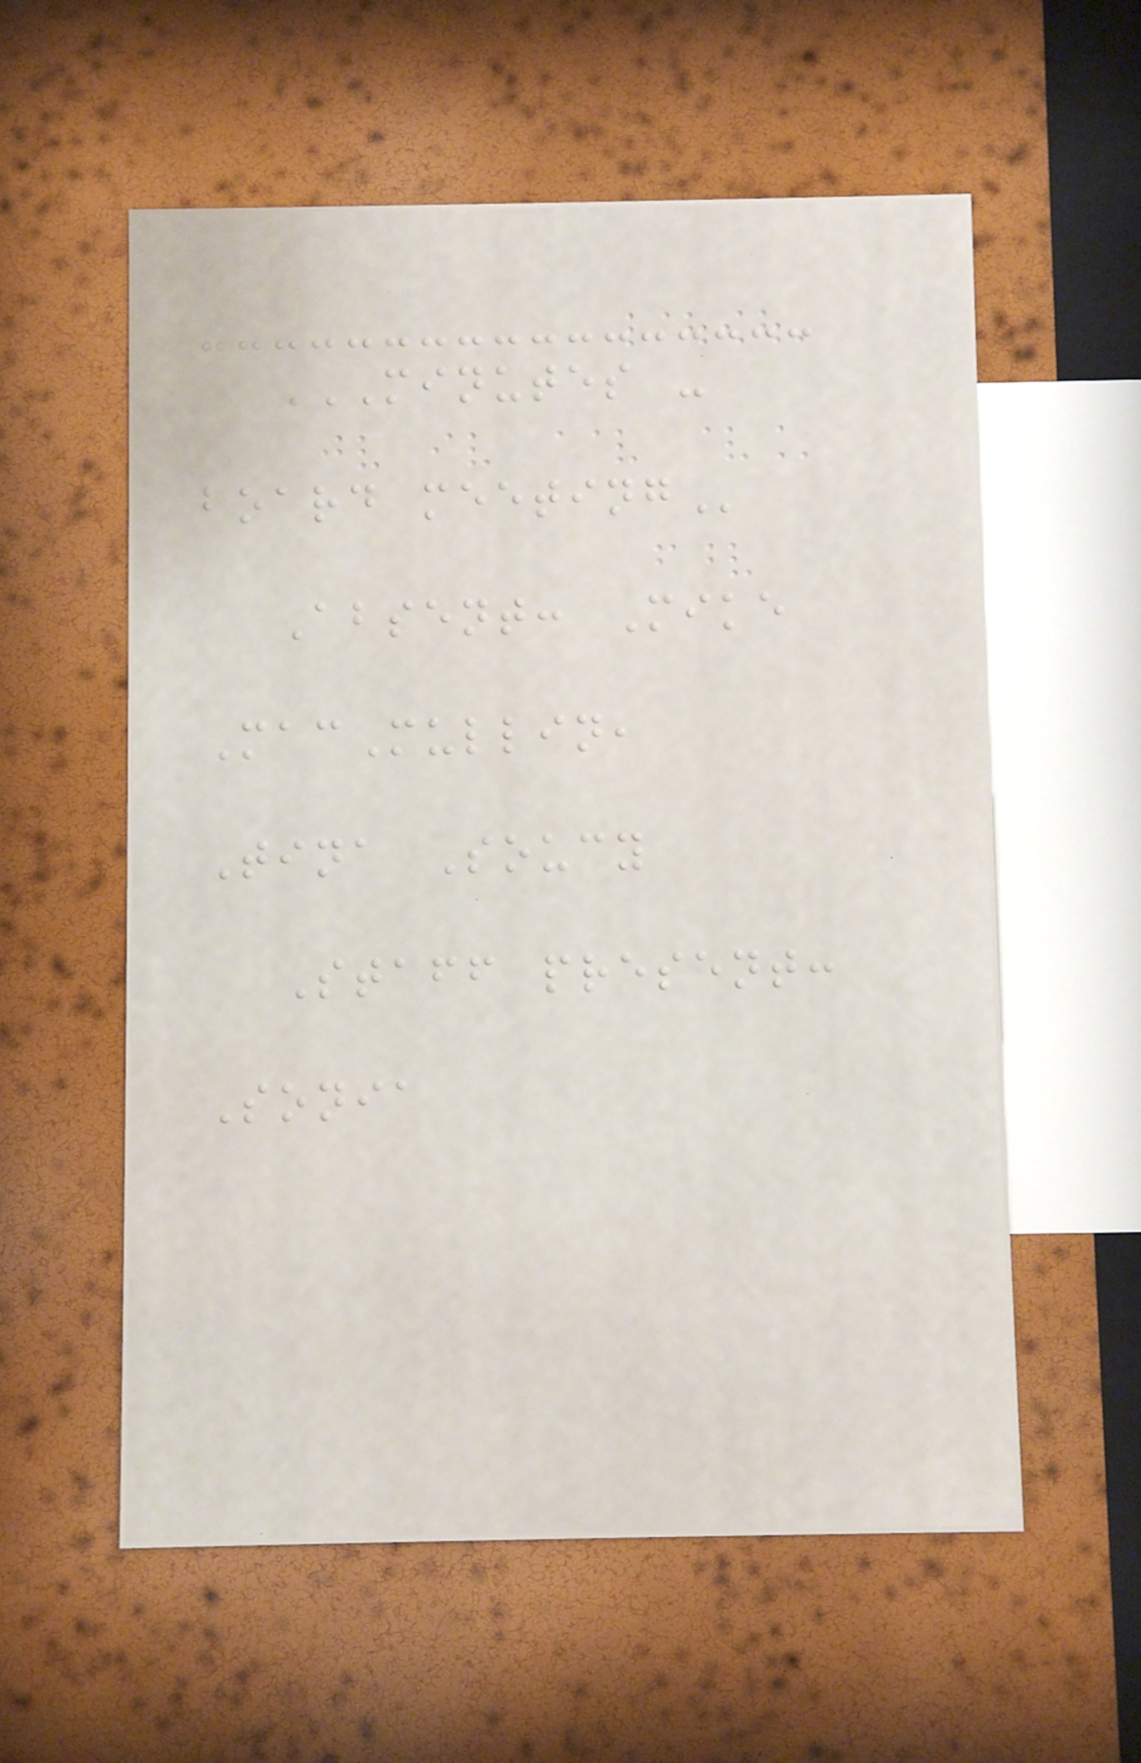MINUTES -
BOARD MEETING
Absent: Mike
MacMullin,
Tina Soucy
Staff present:
Sonia
